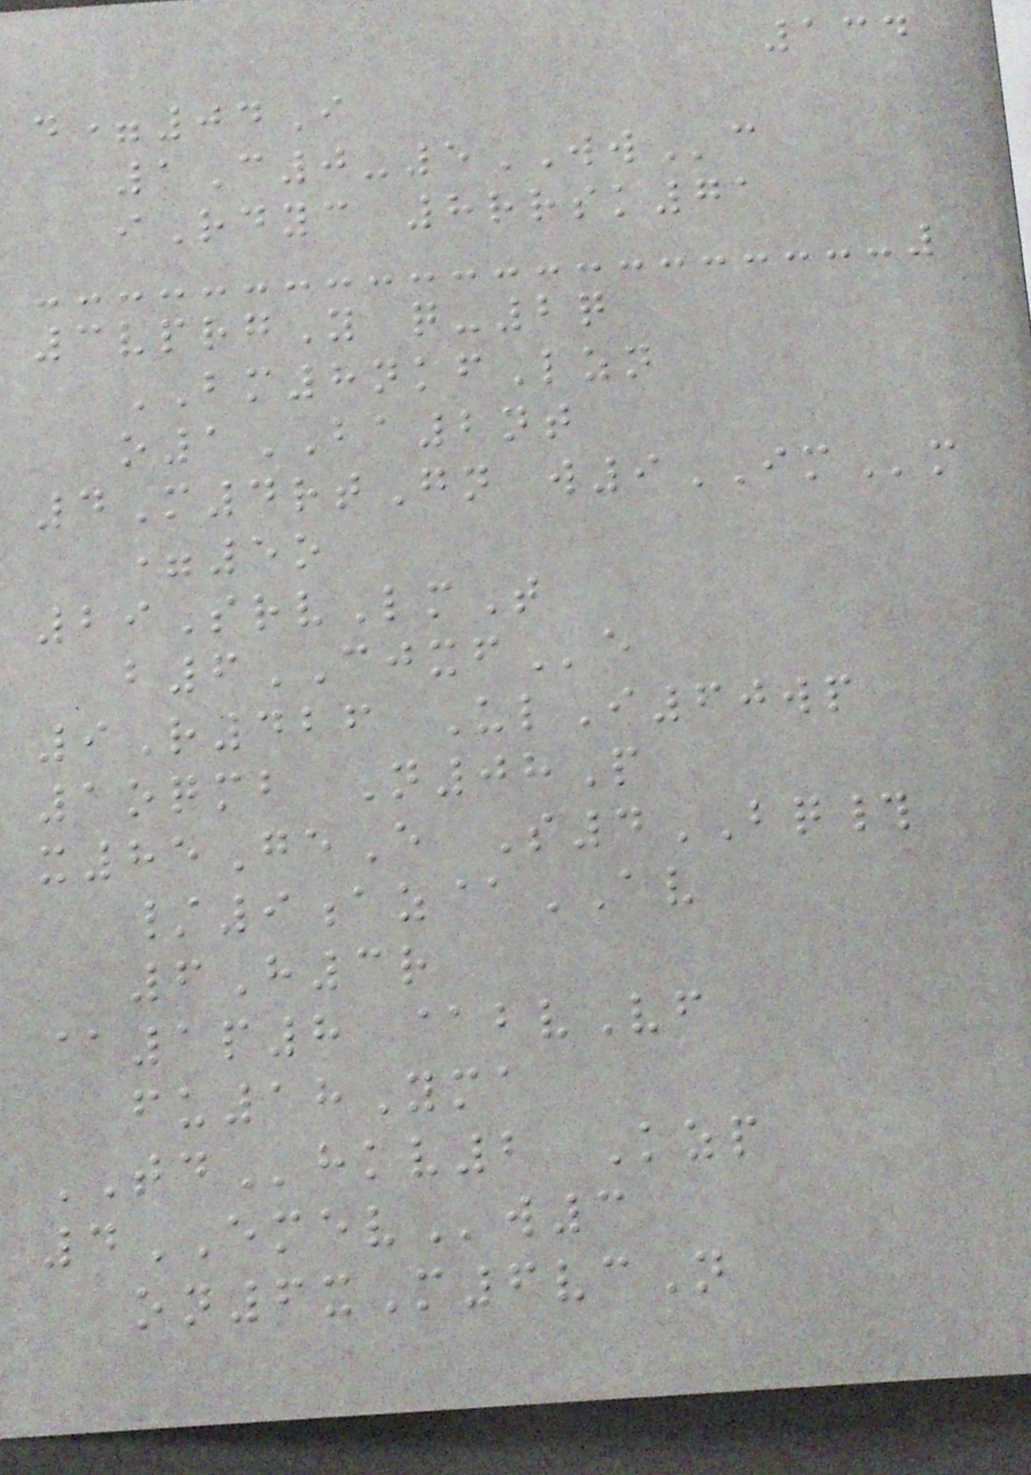134
d=04I
1C0-5WWc
iRdyc 8rrsk71
3vprgY q-2q
BM8nkfLzn
o1BA2nt
4M4rtGn w9IMm
=5o
29SrvLmT
b6CJXFe
9R426 UlI60wp
1oqmb N08P
x85GeE S4BQ#
/9az@AV
6H3r
@1p8 @bvVf
fu18Yma
TDhkv2 Kzp
4EMEVw3
on6xM6vcN
